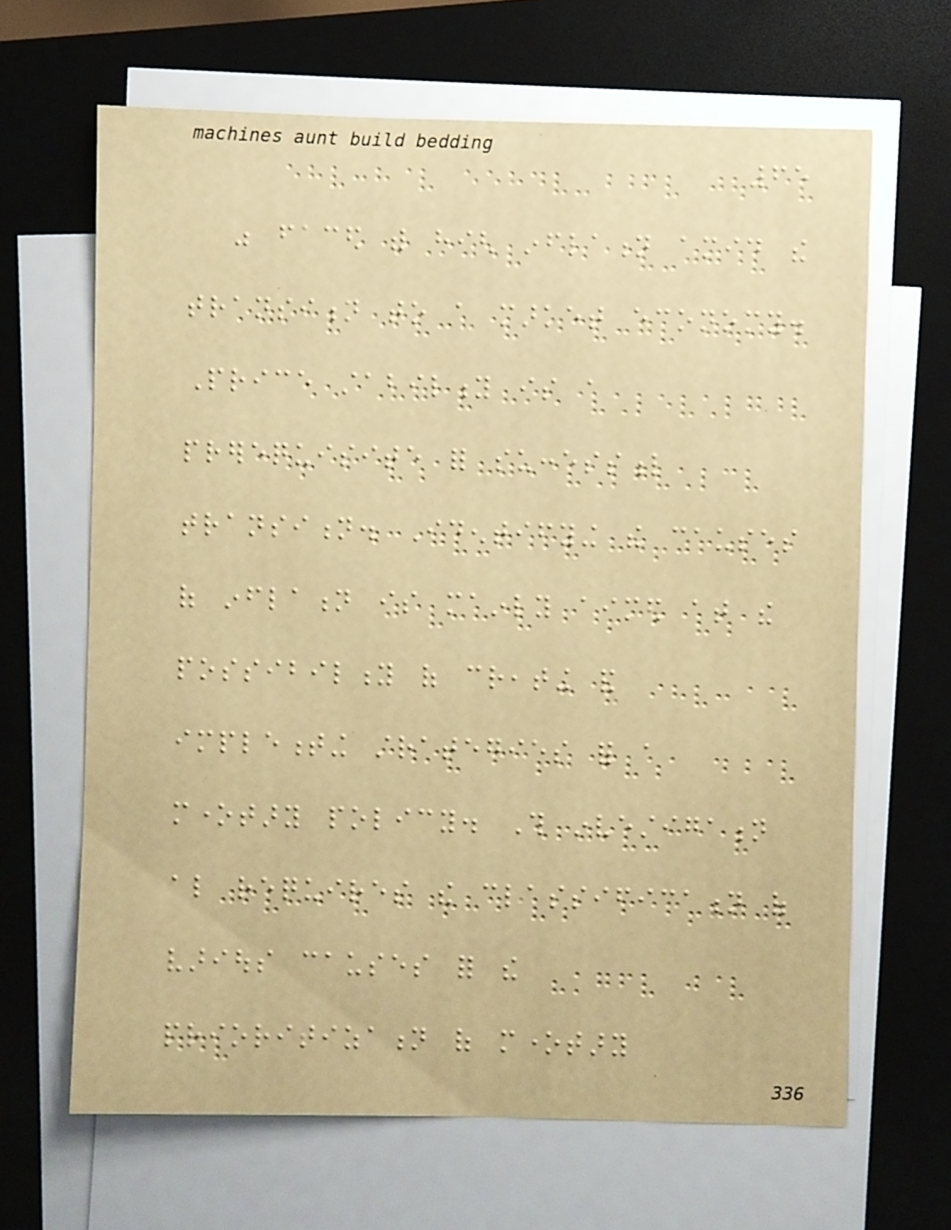65
was faced with high inflation amid the
transition to a market economy.
Price stability is a
prerequisite for successful
transition. Identifying the causes
of inflation is mainly aimed at the
possibility of creating and
implementing strategies for a
monetary policy. This investigation
also requires the classification of
various causes for the
prioritization of monetary
